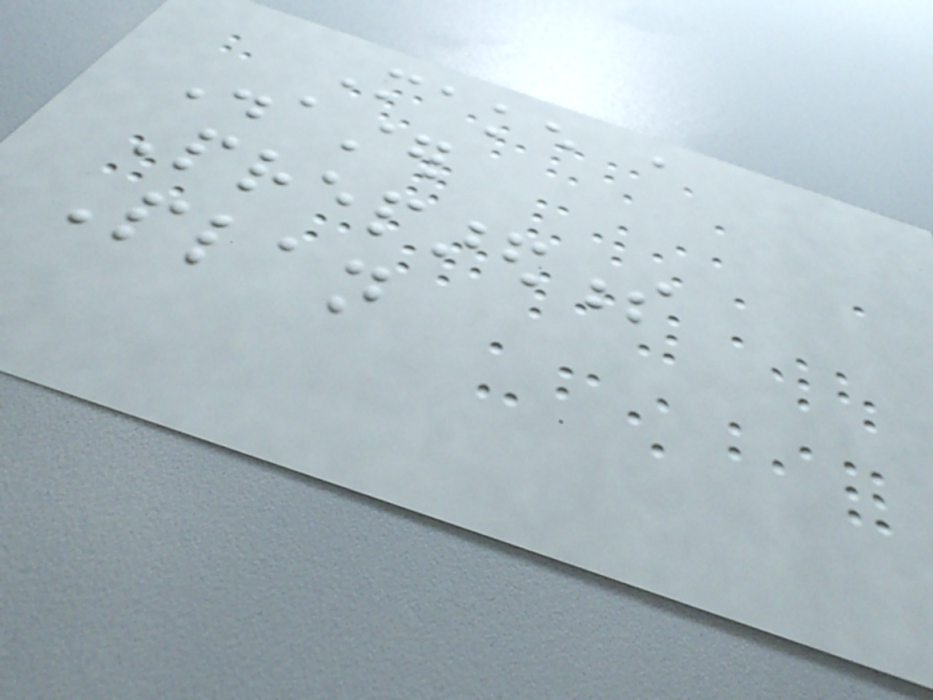Make a
Disaster
Preparedness
Plan
